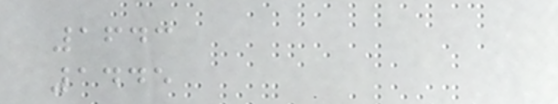1643
1445
